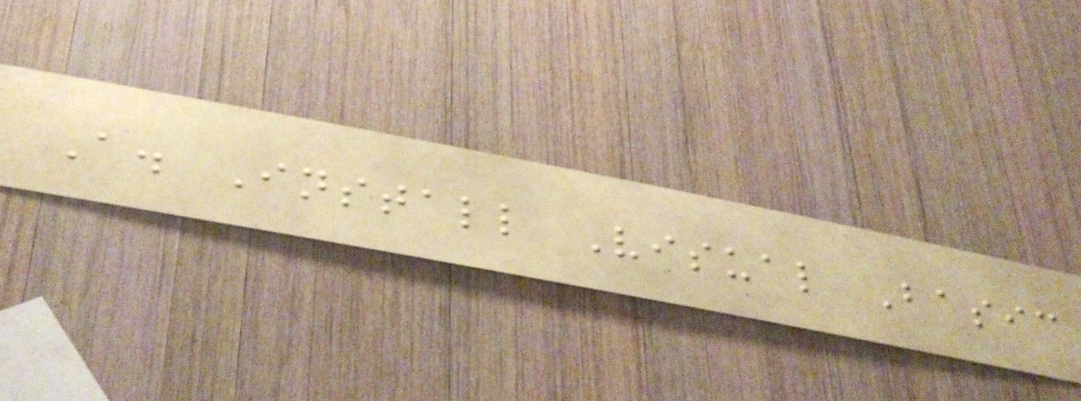A. Install Visual Basic
